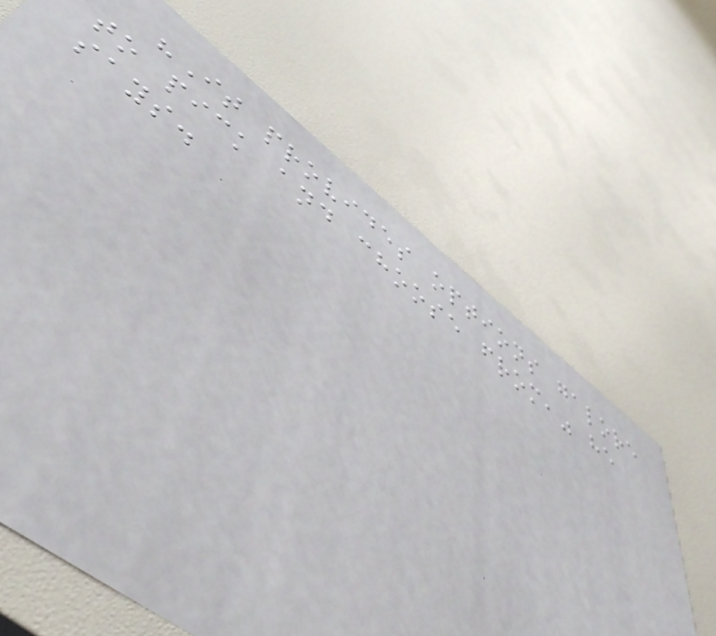"It provides options galore
to pick and choose from," he
says.
